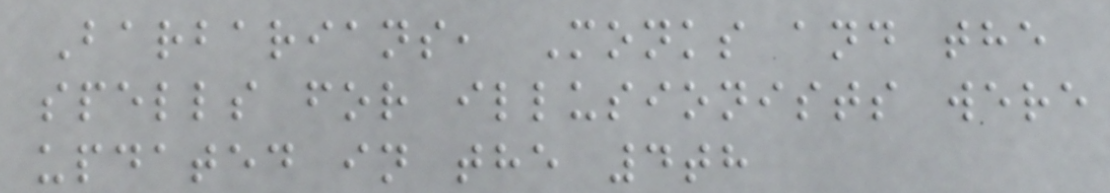Barbarians, Monks and the
spells for illusionists were
updated in the 4th
